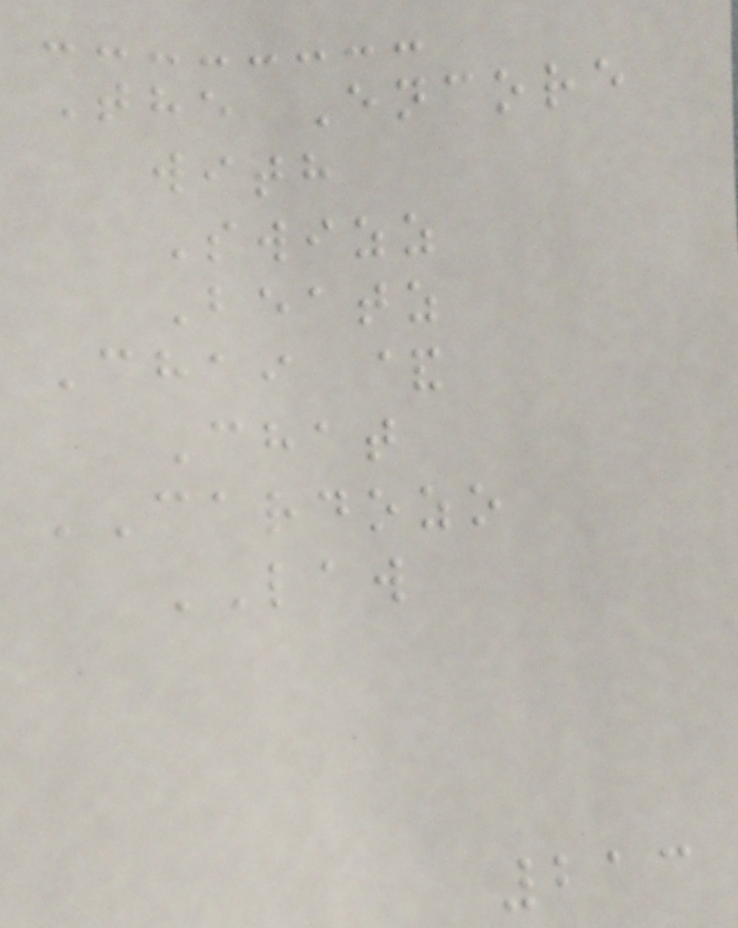The Encore
with
Swizz
Beatz
Chai &
Chat
CARDOZO
LAW
213
